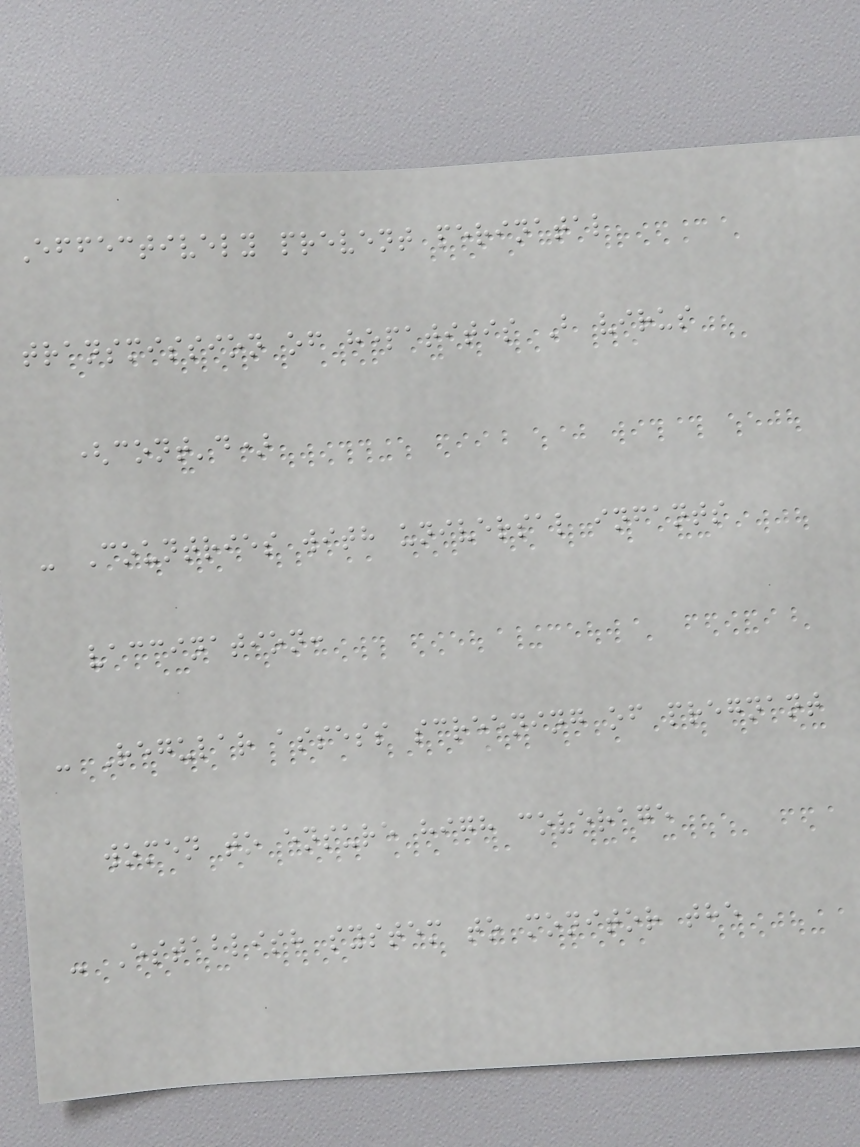Effectively prevent perinatal
transmission of hepatitis B virus
(cont'd)
- Countries with universal infants
vaccination:
- Regular assess screening of pregnant
women to ensure high coverage
- Establish system to monitor the
